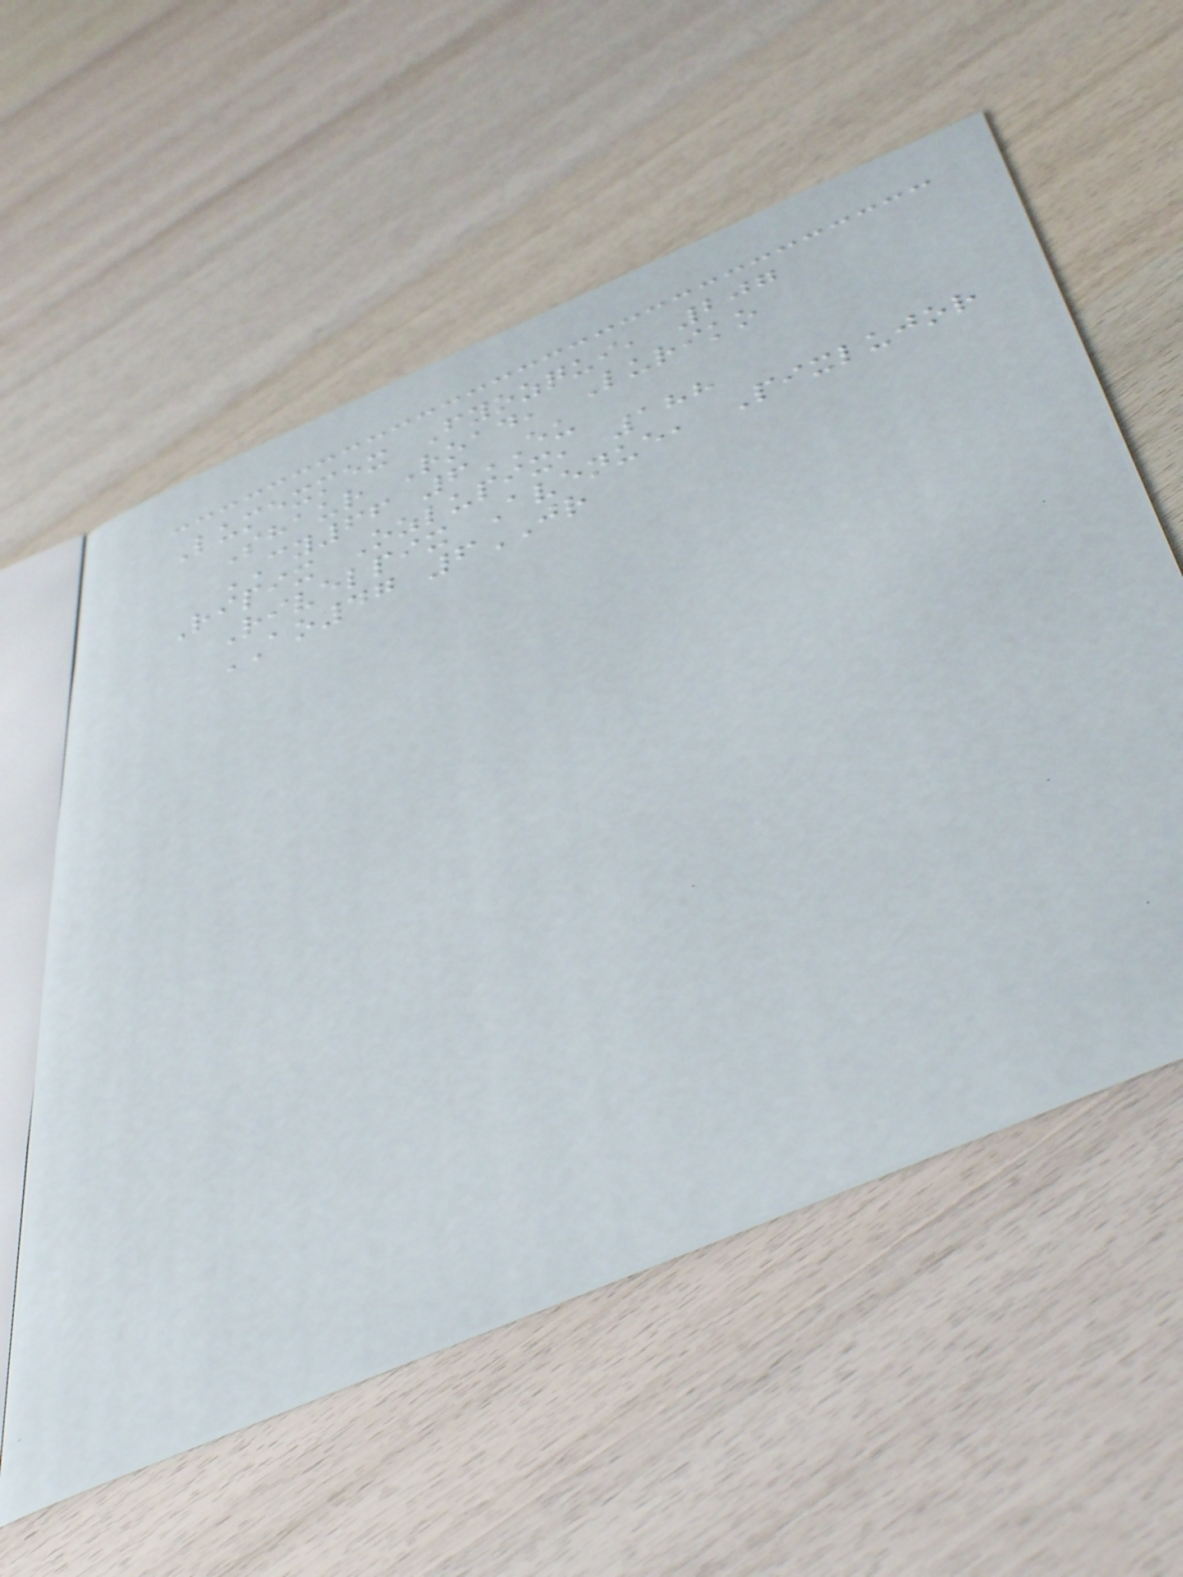Lumexmex Fyozqui, 207
Shaur Road, Luriko
CY66 6EU
Ripix Ozlupix, 188
Rivelpix Avenue, Pixlujor
AO47 6JR
